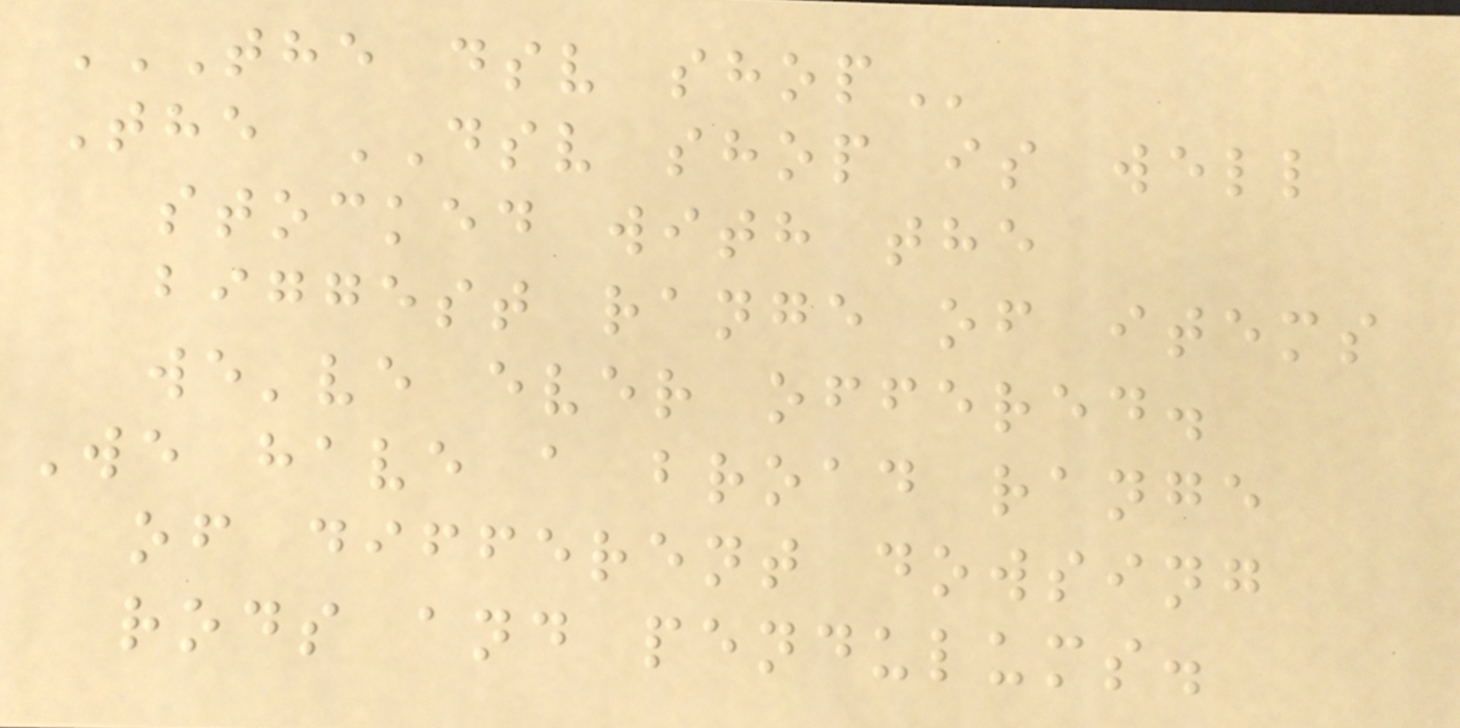THE DSV SHOP
The DSV shop is well
stocked with the
biggest range of items
we've ever offered.
We have a broad range
of different dowsing
rods and pendulums.
